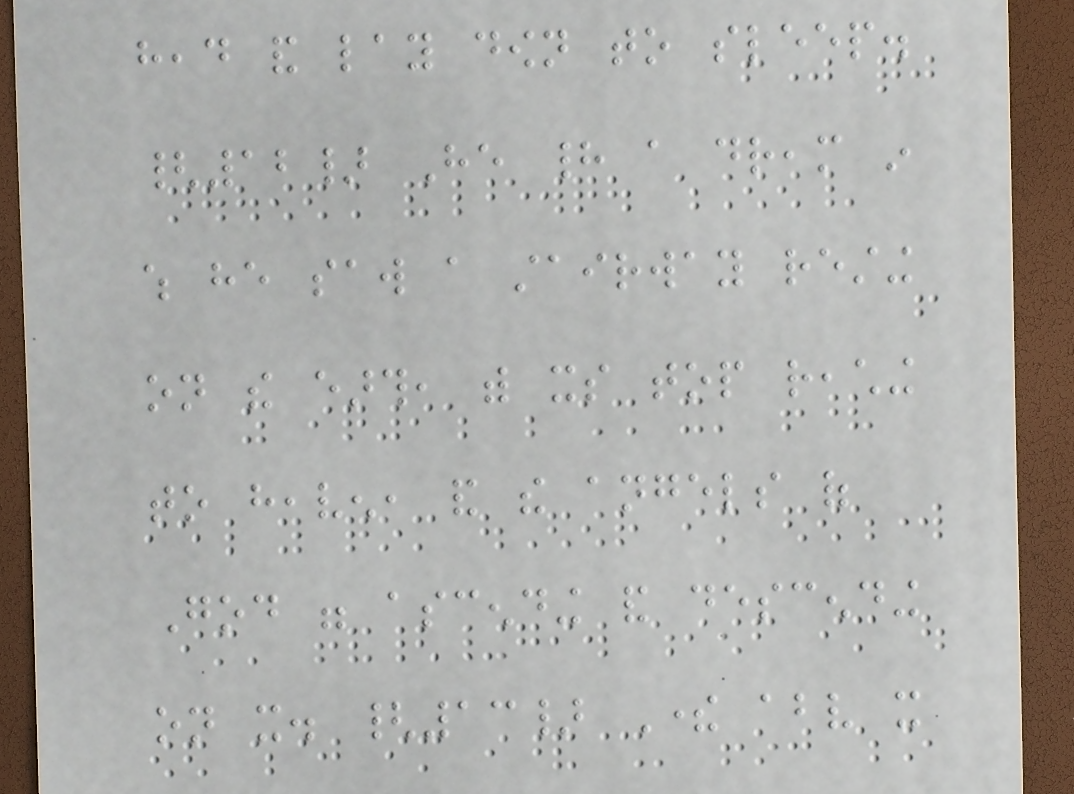head and lay down to sleep.
{12} He had a dream in
which he saw a stairway resting
on the earth, with its top reaching
to heaven, and the angels of
God were ascending and descending
on it. {13} There above it
